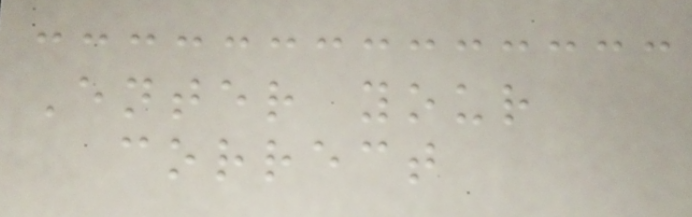Enter your
correct
